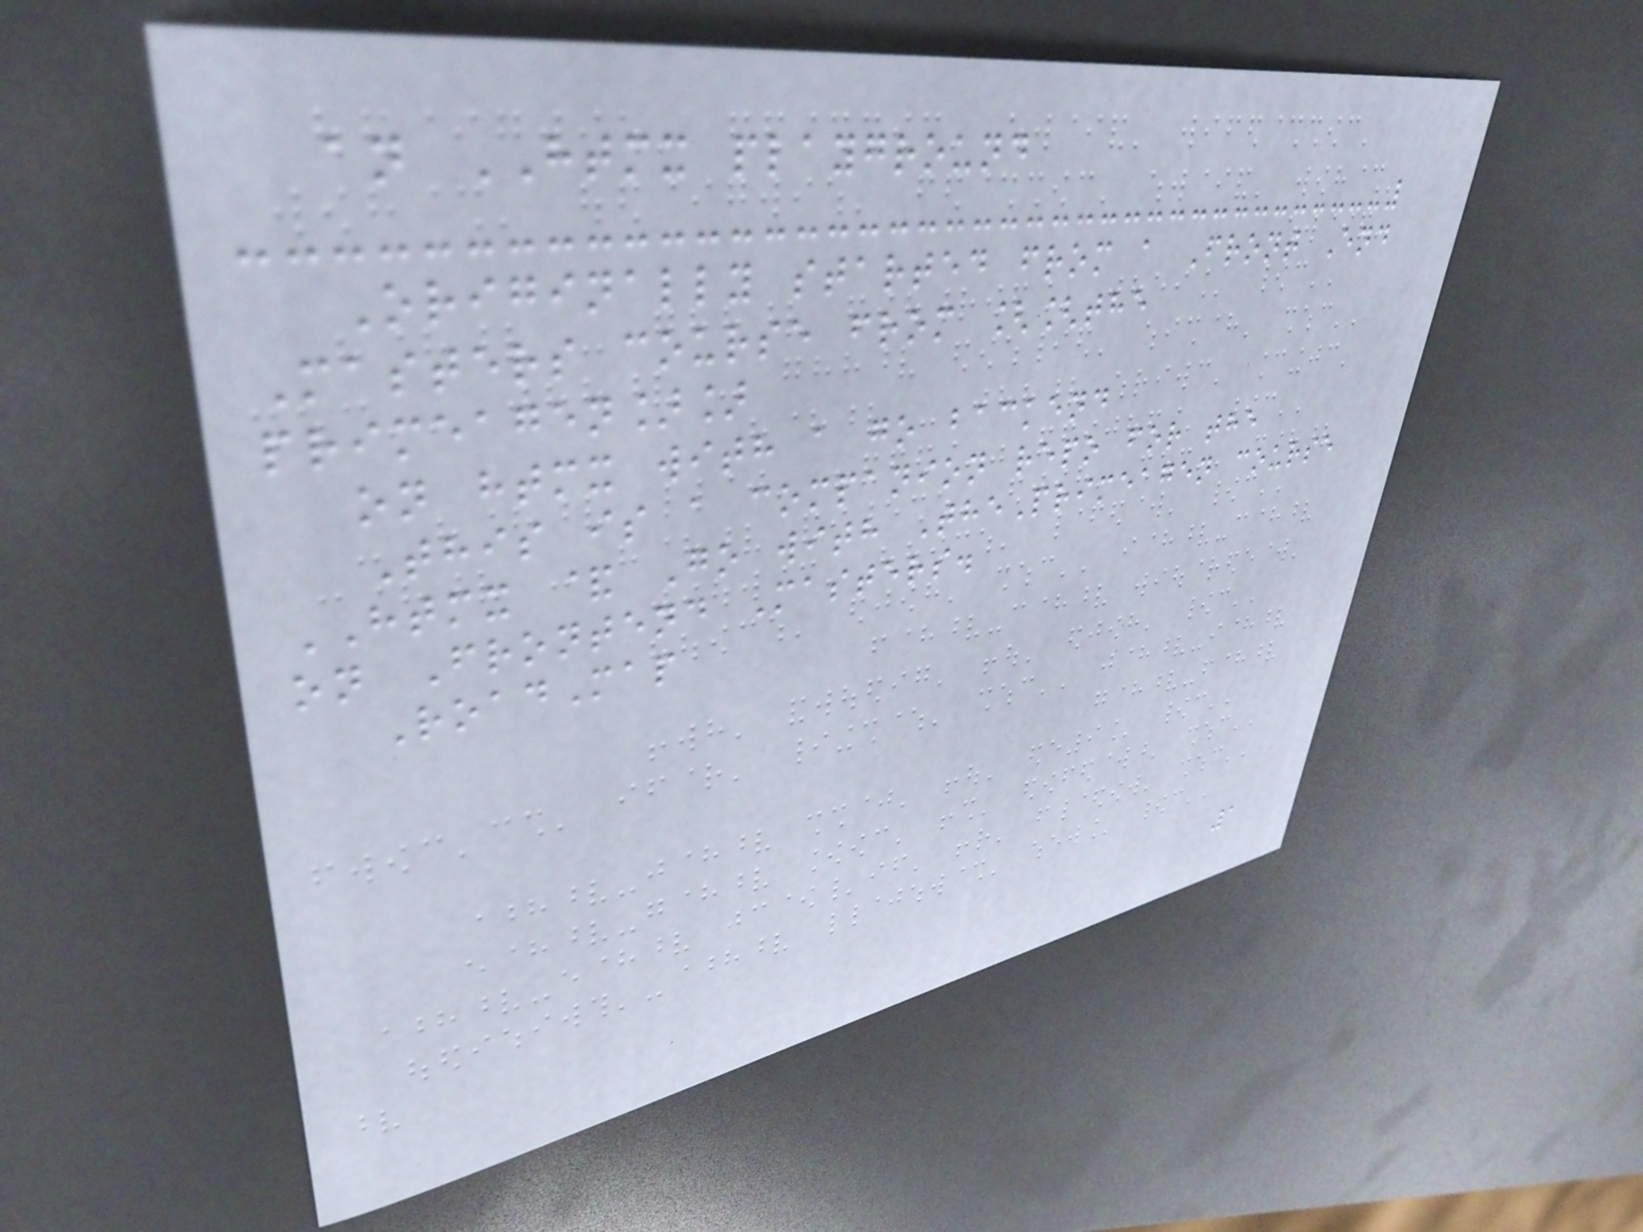an HTMX playground
Originally started from a Front End
Masters course from [[the
primeagen]]
on htmx with a go backend
This is a companion repo for the
HTMX & Go with ThePrimeagen course
on Frontend Masters.
RoadMap
1
